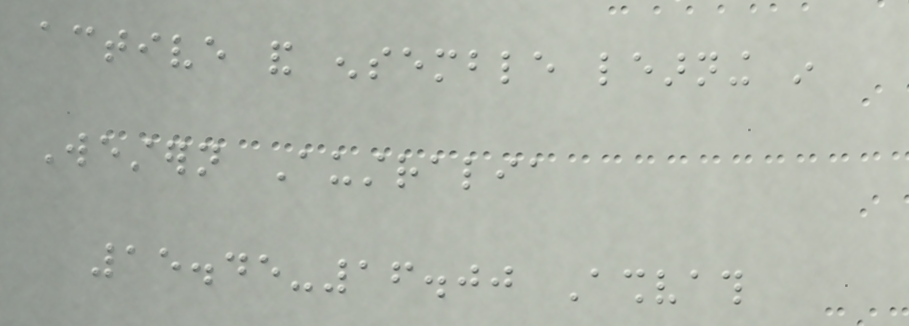active and ensemble learning in
Western Australia
15.45-16.00 Ashvath
